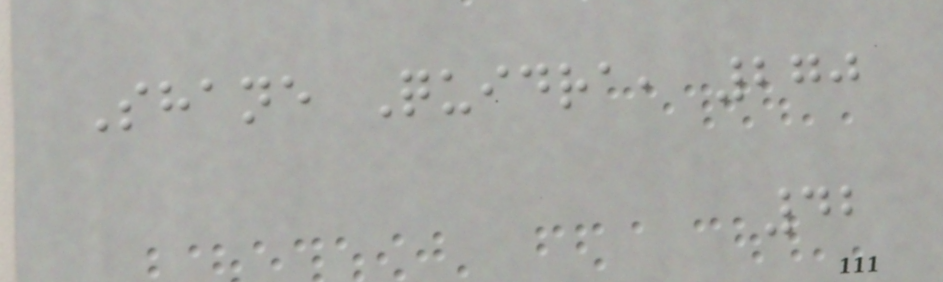Shane Quidra, 270
42
